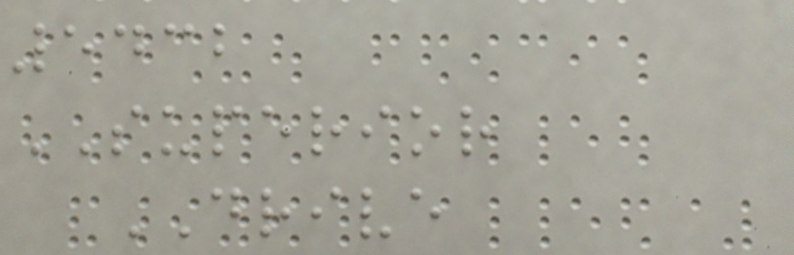5432
SUPERIOR
DRIVE
